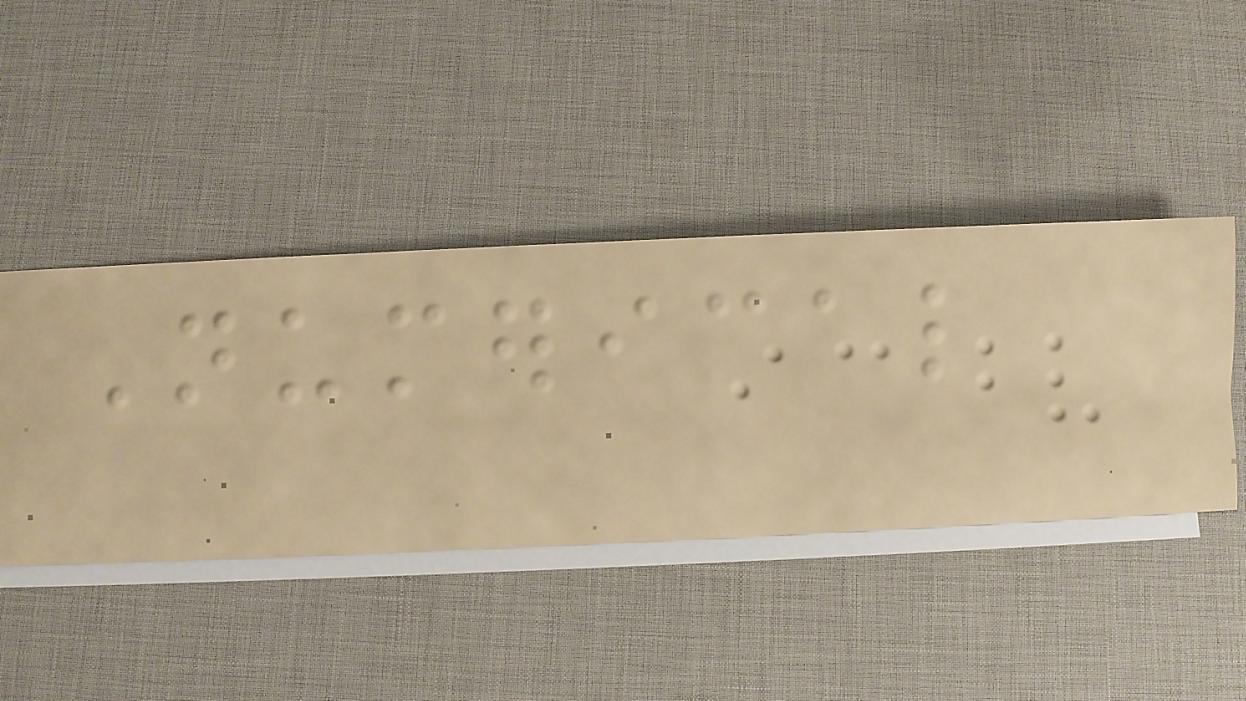Numerical
